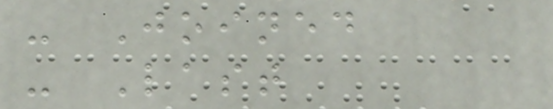- Joined
- Last
